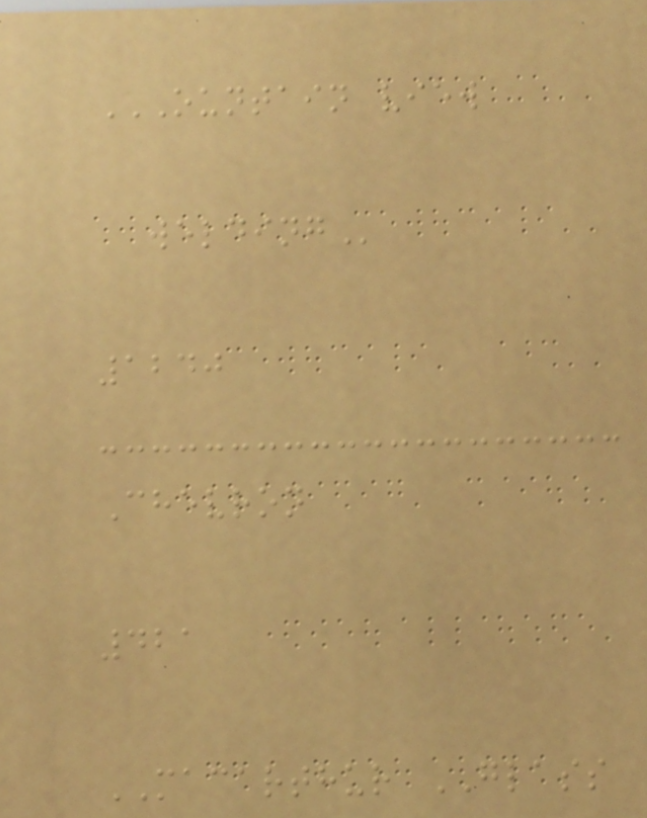OUNTAIN VIEW
WELDING
1240
Chevron
421
MACARTHUR GLASS
